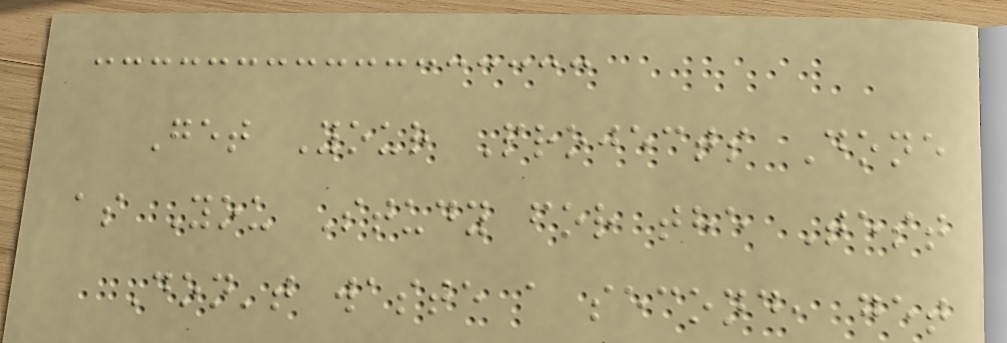Get Your Projects Done
as You Study for the Test
Don't waste a second, get
